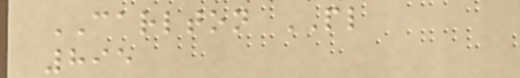CARLTON PL
895
